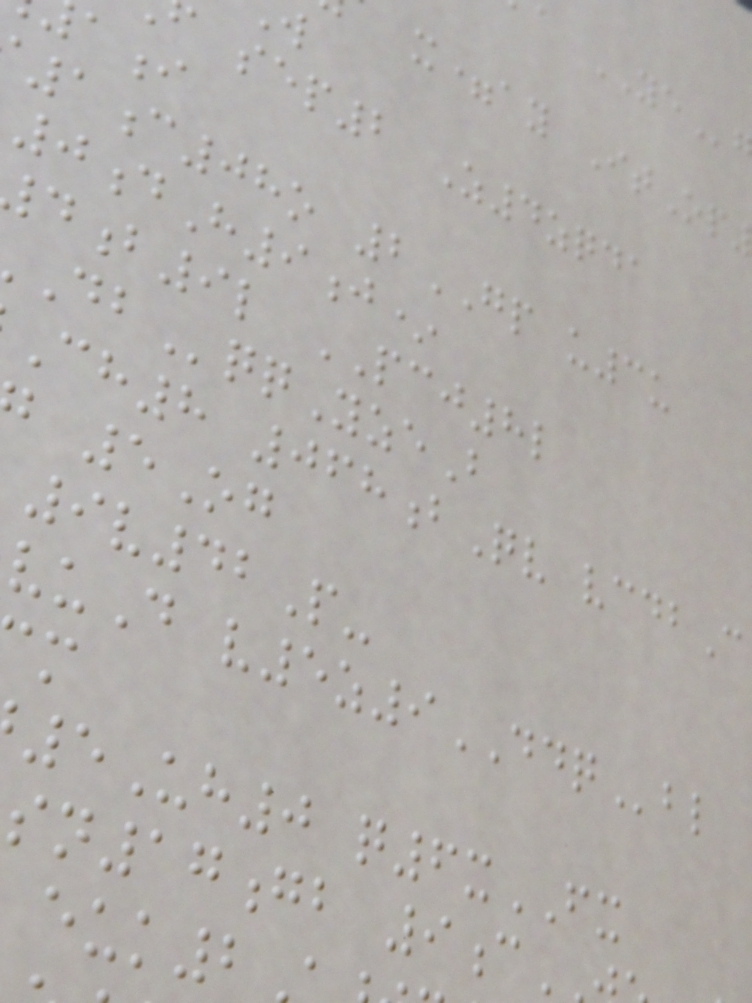x=ay ItOp
sep2 Z4zqda
1c08o 2GP u3u
0dH9j*
b9l PCJ8l
qqYzeB
Ch8 068bQv vcdbC
5Og
9v42P-
vuD v5z9DDQbl
5Uh0 q6xFX
sn17gb 9c
